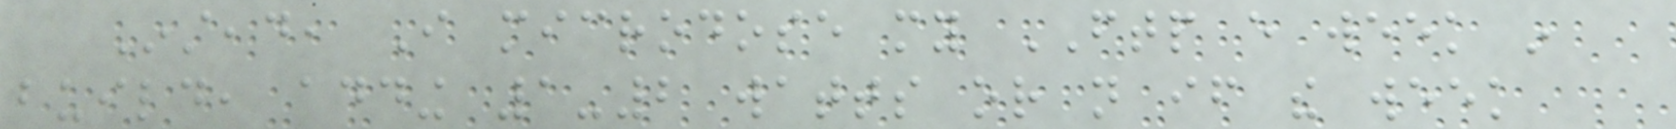Instead, I microdose my FTP every week in
build, adding 1-2 watts or not if the week
